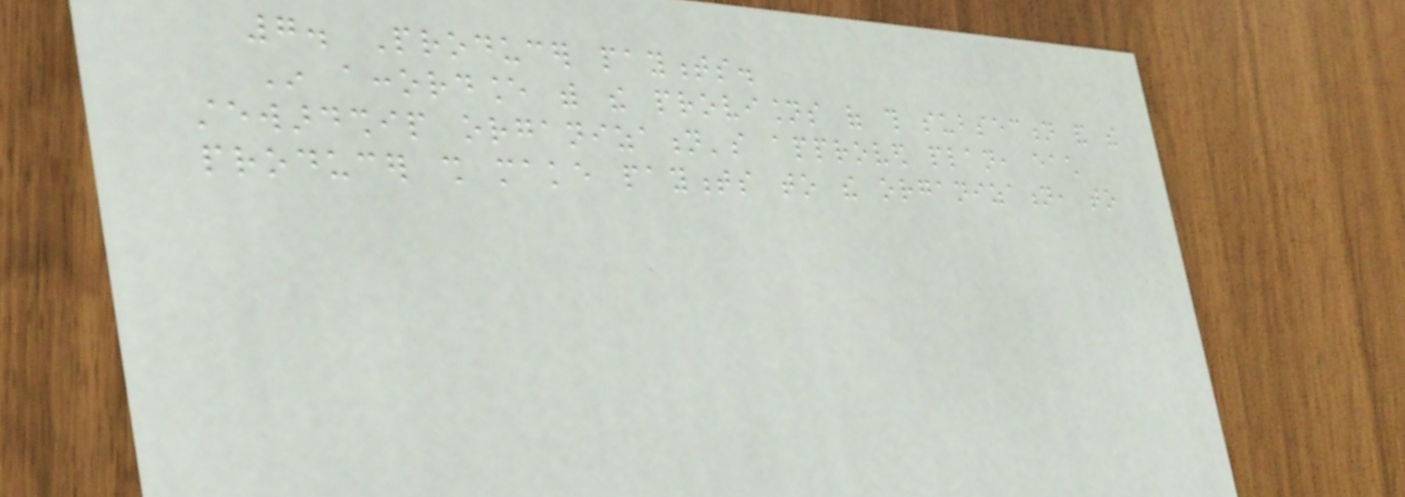7. Producer payments.
In accordance with the provisions of this subsection and the
stewardship organization's approved plan, each
producer shall make payments to the organization, to
